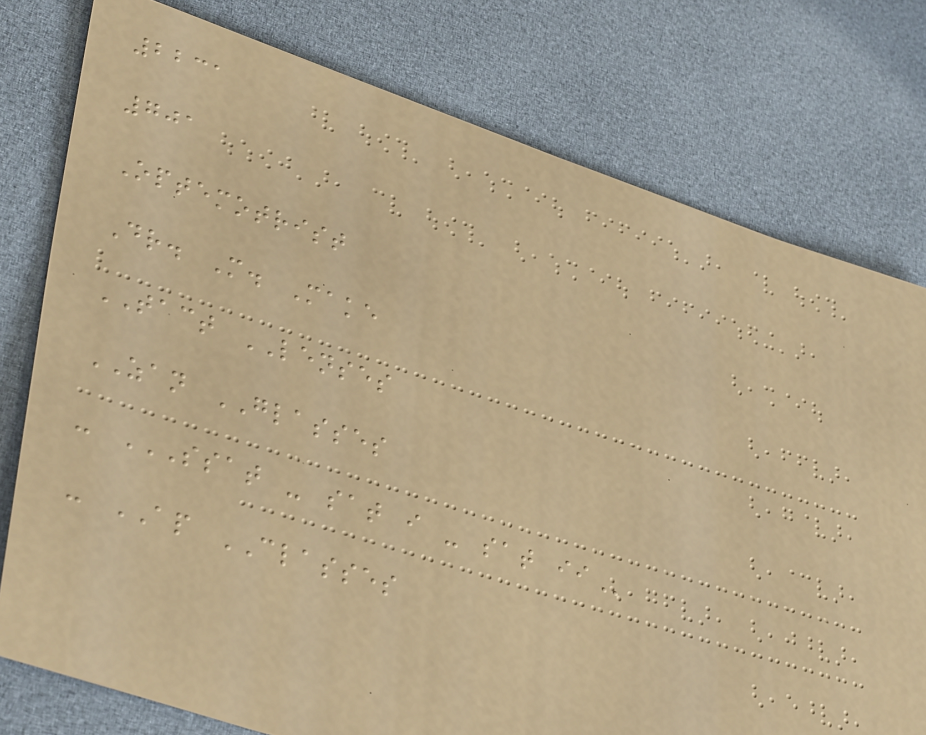2231
701
Optemotrist
Dr. M. Make
TACT LENSES
ZAN GLASSES
- SSAT - SAT I - SAT II
- AP CLASSES
